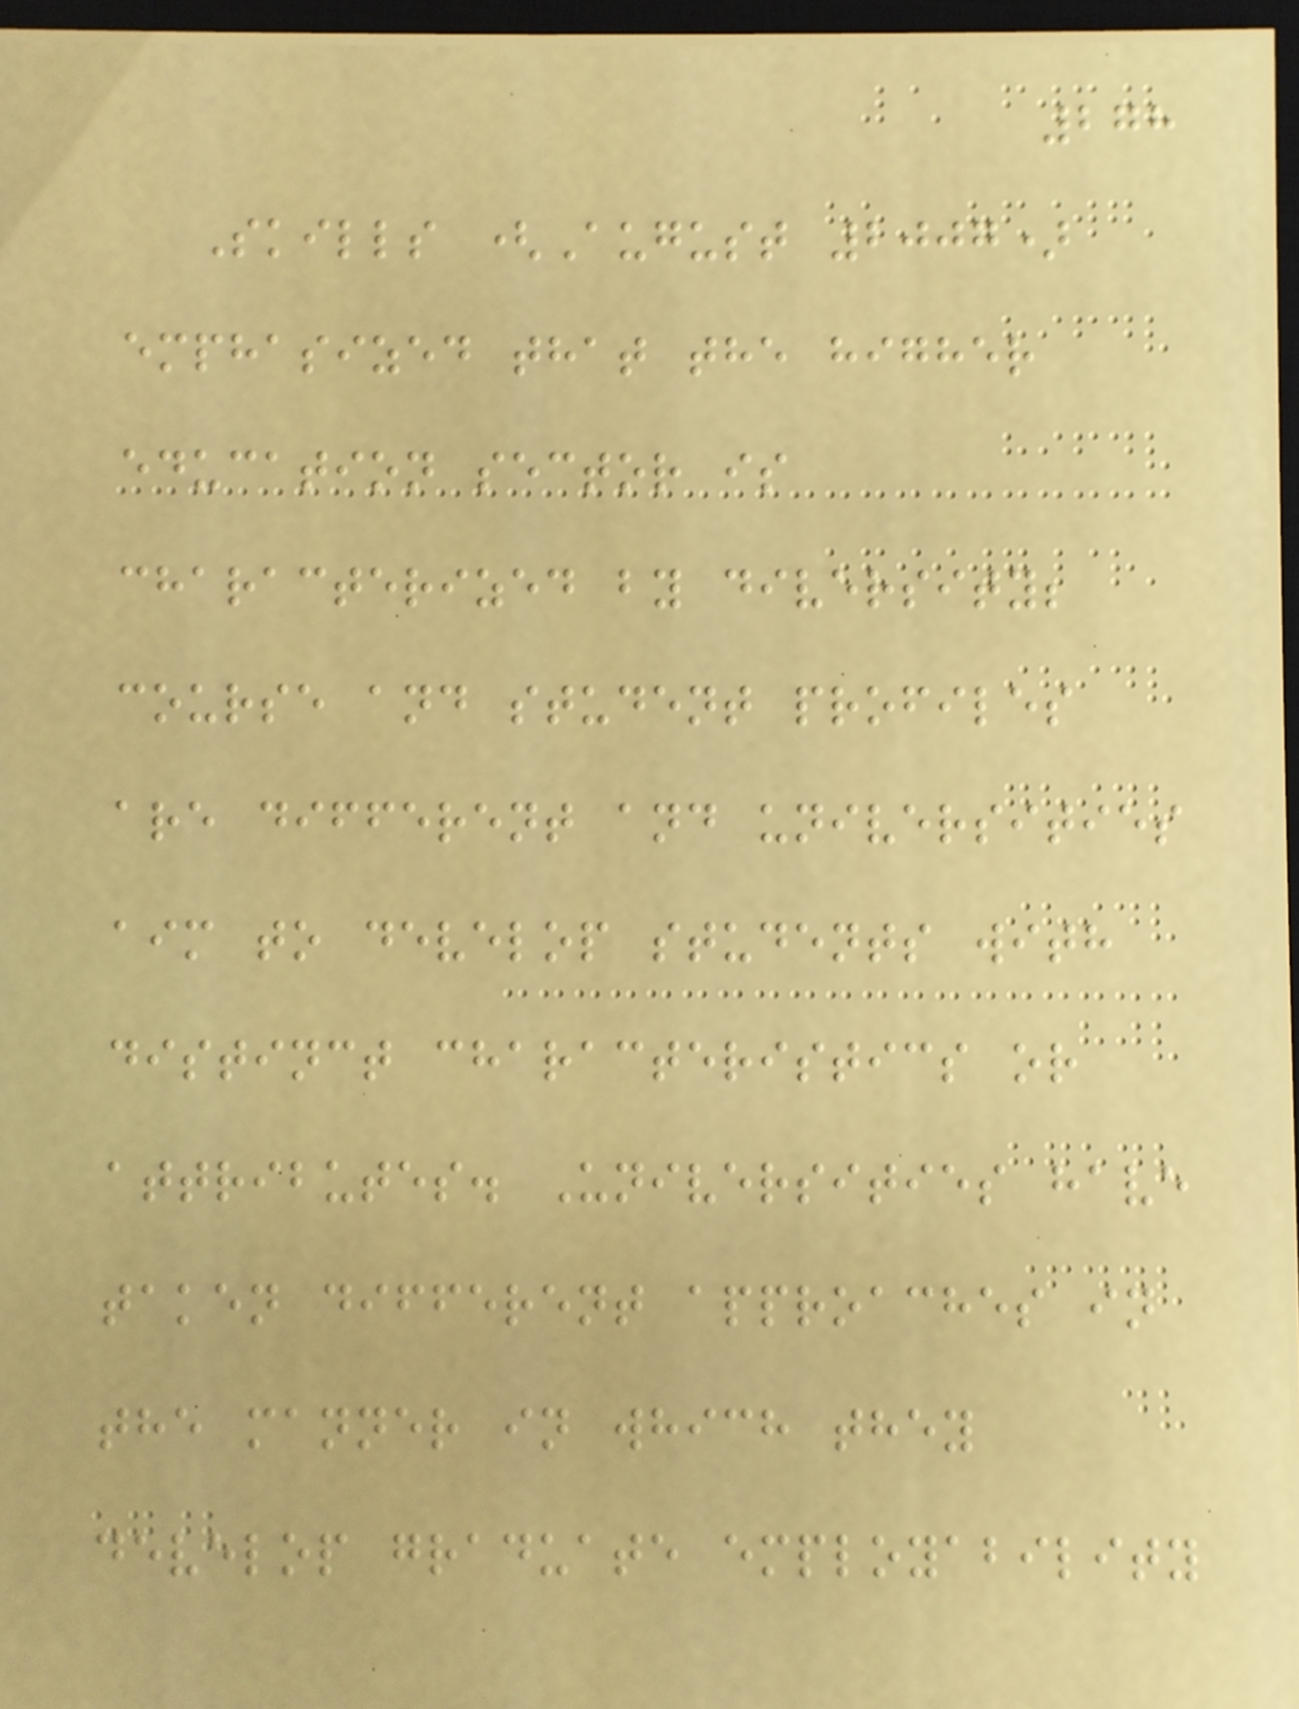278
Skills (August 2007)
emphasized that the higher
education sector is
characterized by diversity;
course and student profiles
are different and universities
aim to develop students with
distinct characteristics or
attributes. Universities have
taken different approaches in
the manner in which they
develop graduate employability
